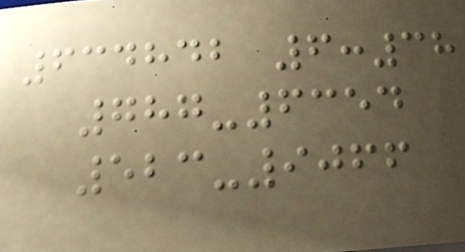634842 6:38
787-6354
523-9066
